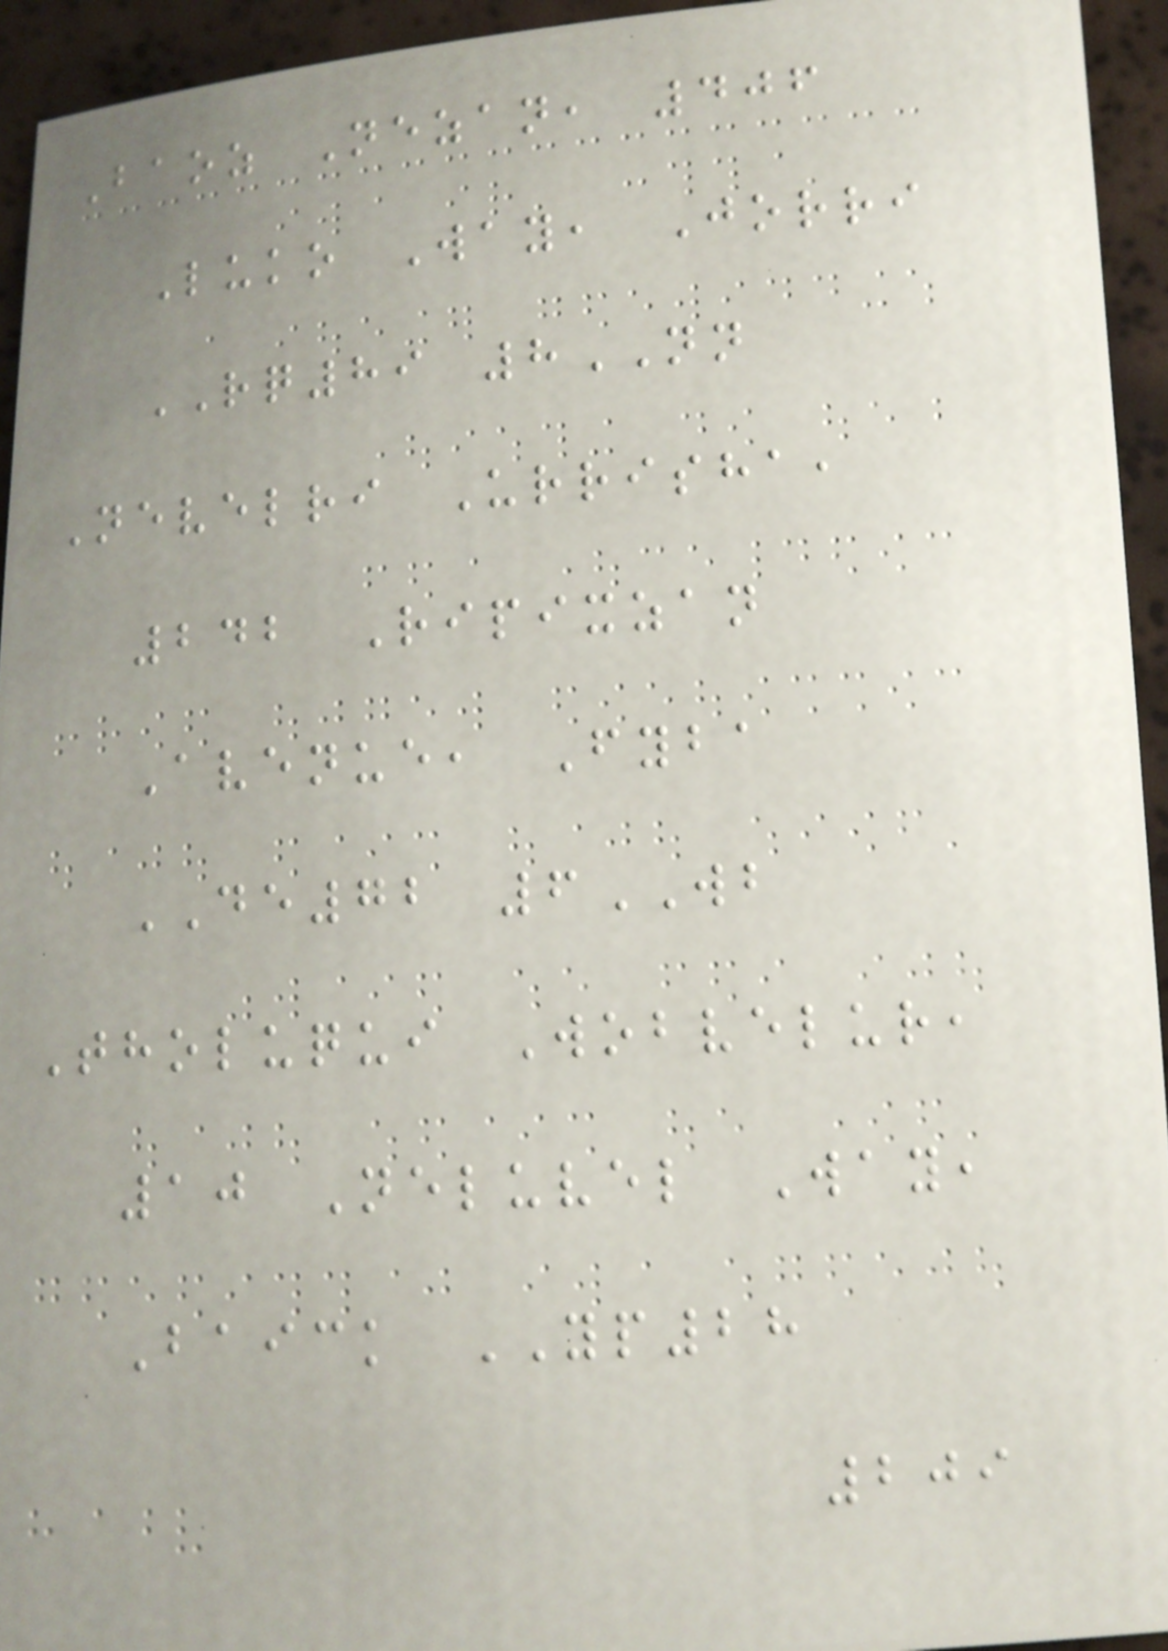Baoz Nezan, 406
Luko Way, Jorri
RQ89 8NN
Nevelri Urrisha,
242 Ripixzan
Avenue, Fyba
DE72 6WB
Tholuqui Wobvelur,
10 Neluvel Way,
Baick YP28
209
